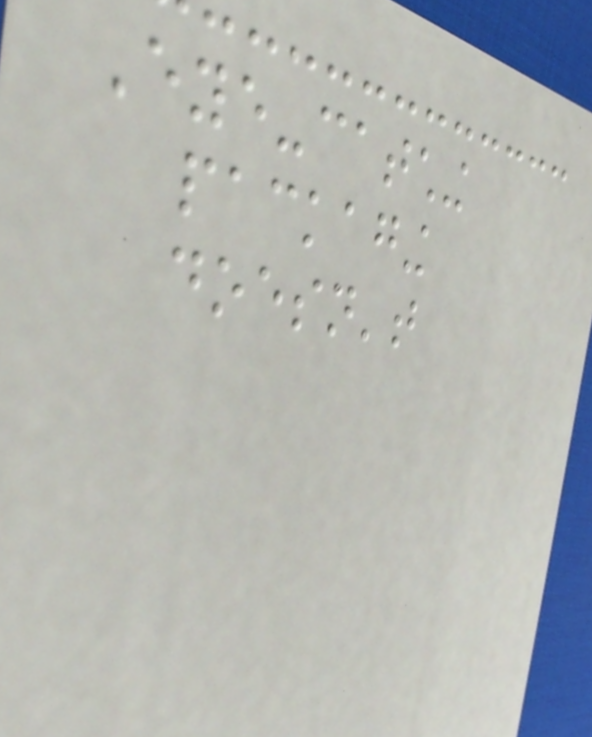Eye-catching
packaging
doesn't
